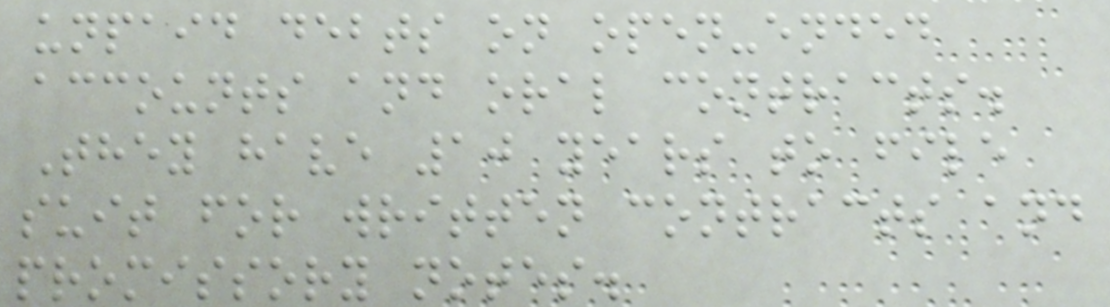unpaid debts on open-ended
accounts and oral contracts.
They have 10 years to file
suit for written contracts and
promissory notes.
